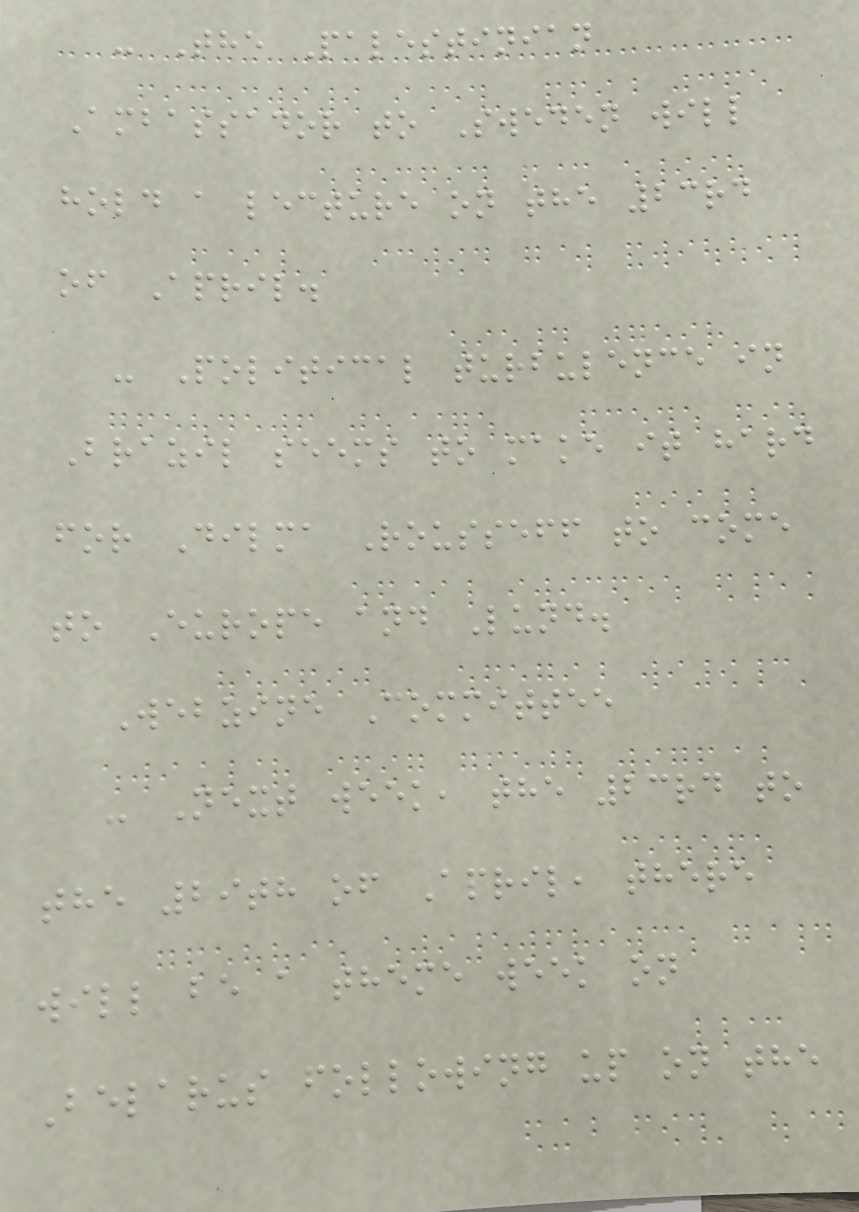- The Palestinian
Ambassador to Sweden will
hold a lecture on the 23rd
of April.
- Political turbulence in
Brazil seems to make it hard
for Dilma Rousseff to come
to Europe and Lund.
Webzine Committee
- Next week, the 23rd to
the 29th of April, there
will be a theme week on
Belarus following up on the
